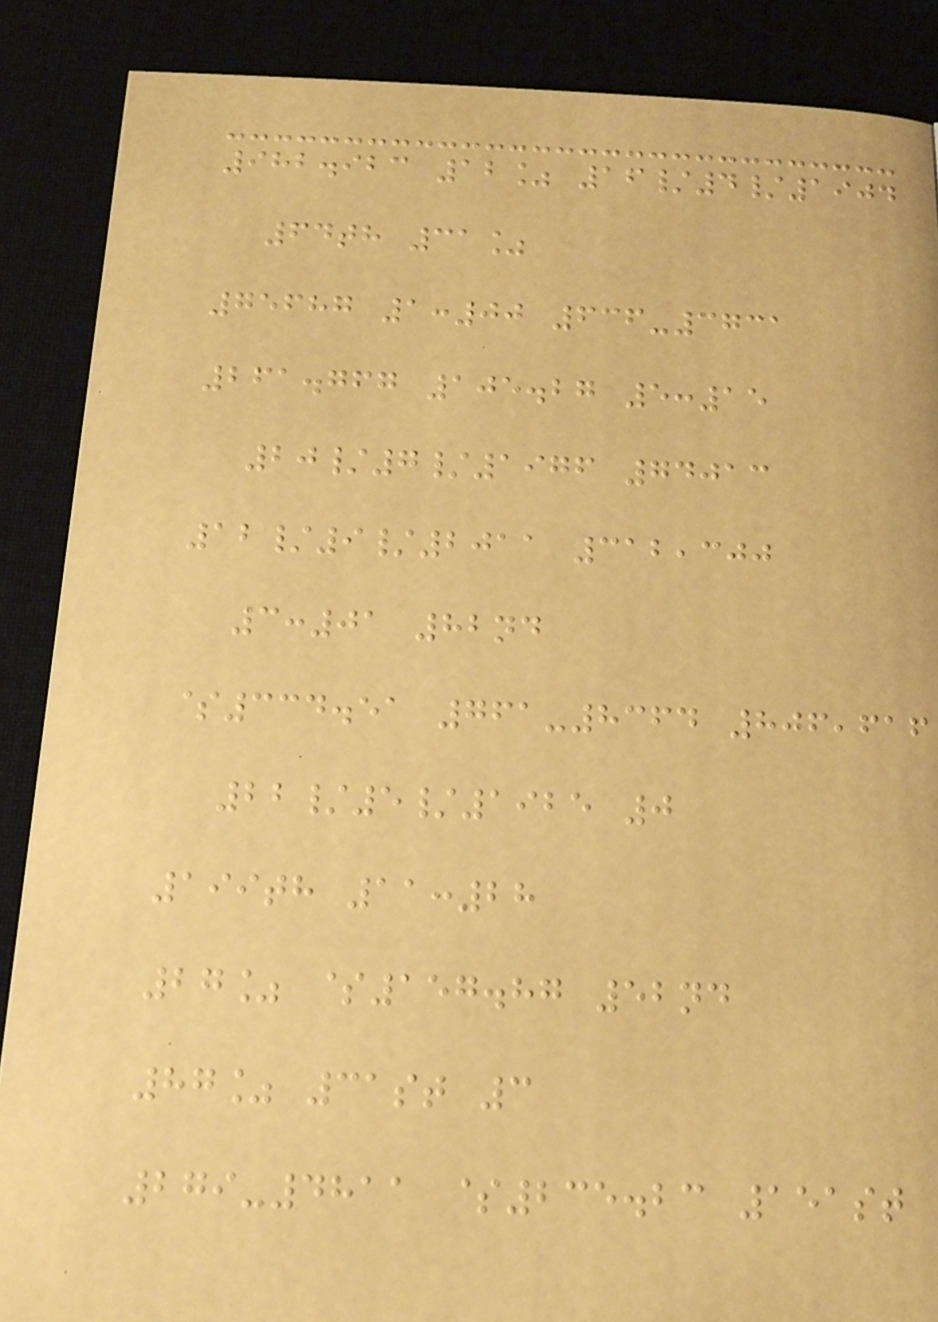982.923 12% 16/4/1904
64th 31%
75687 1:00 636-3731
261.767 105.27 5:15
20/7/1976 74013
12/9/2011 312,300
3:01 82nd
$334.51 761-8364 806,616
22/5/1925 0
199th 11:28
27% $157.87 52nd
87% 31st 3
279-4811 $235.23 151st
